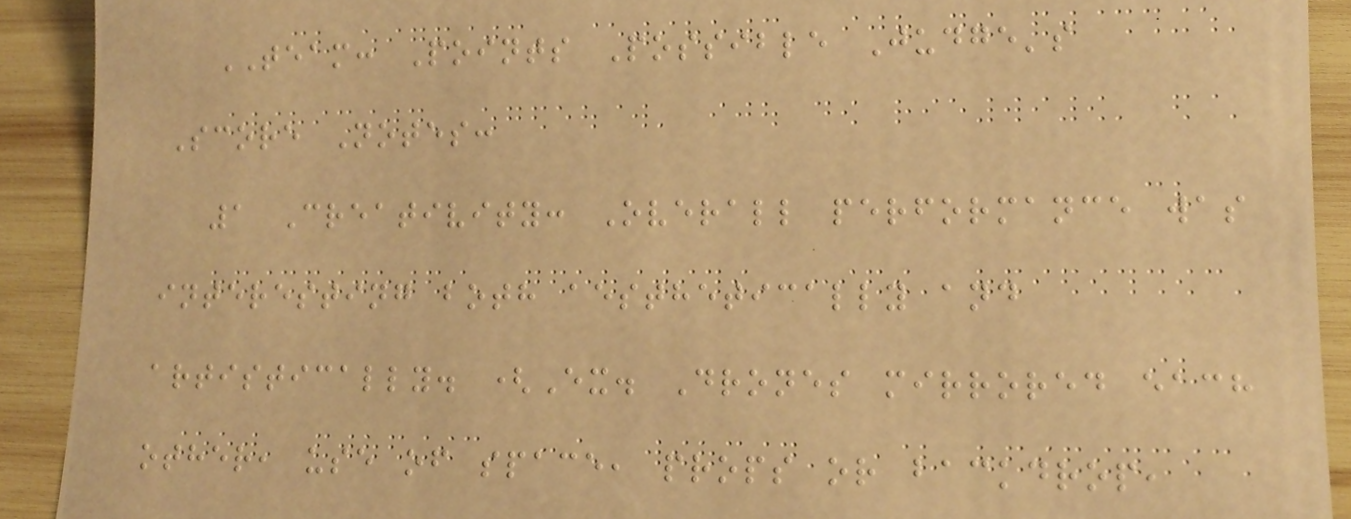TEAM: Points Possible Judge's
Score Notes:
1 Creativity: Overall performance was
interesting both aesthetically and
artistically. (Ex. Drones mirrored each
other, use of space, props or backdrop,
